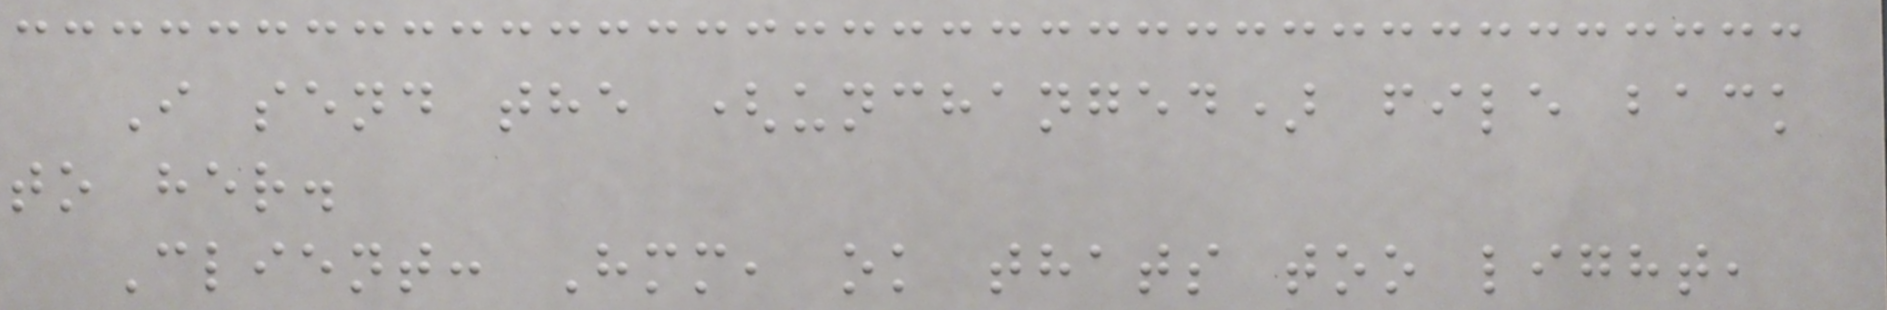I send the (unchanged) file back
to her.
Client: Hmm, ok thats too light,
